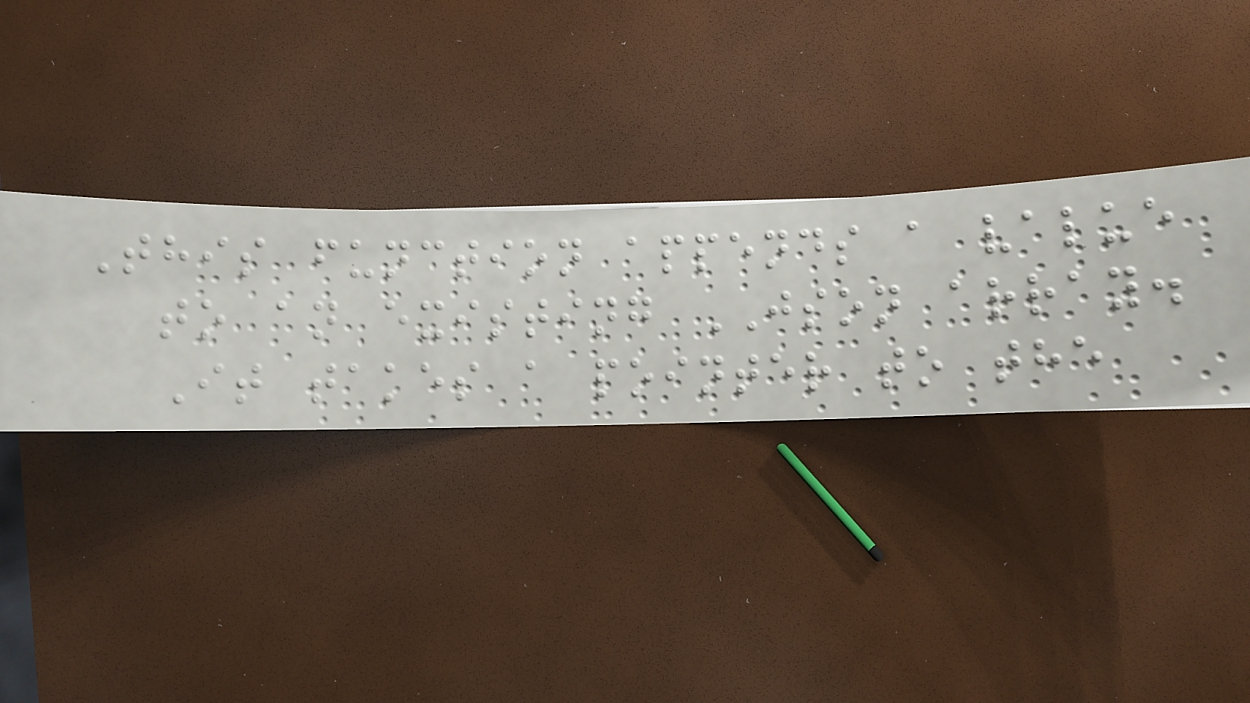This function appends a value
to an existing JSON array.
It takes a pointer to the
